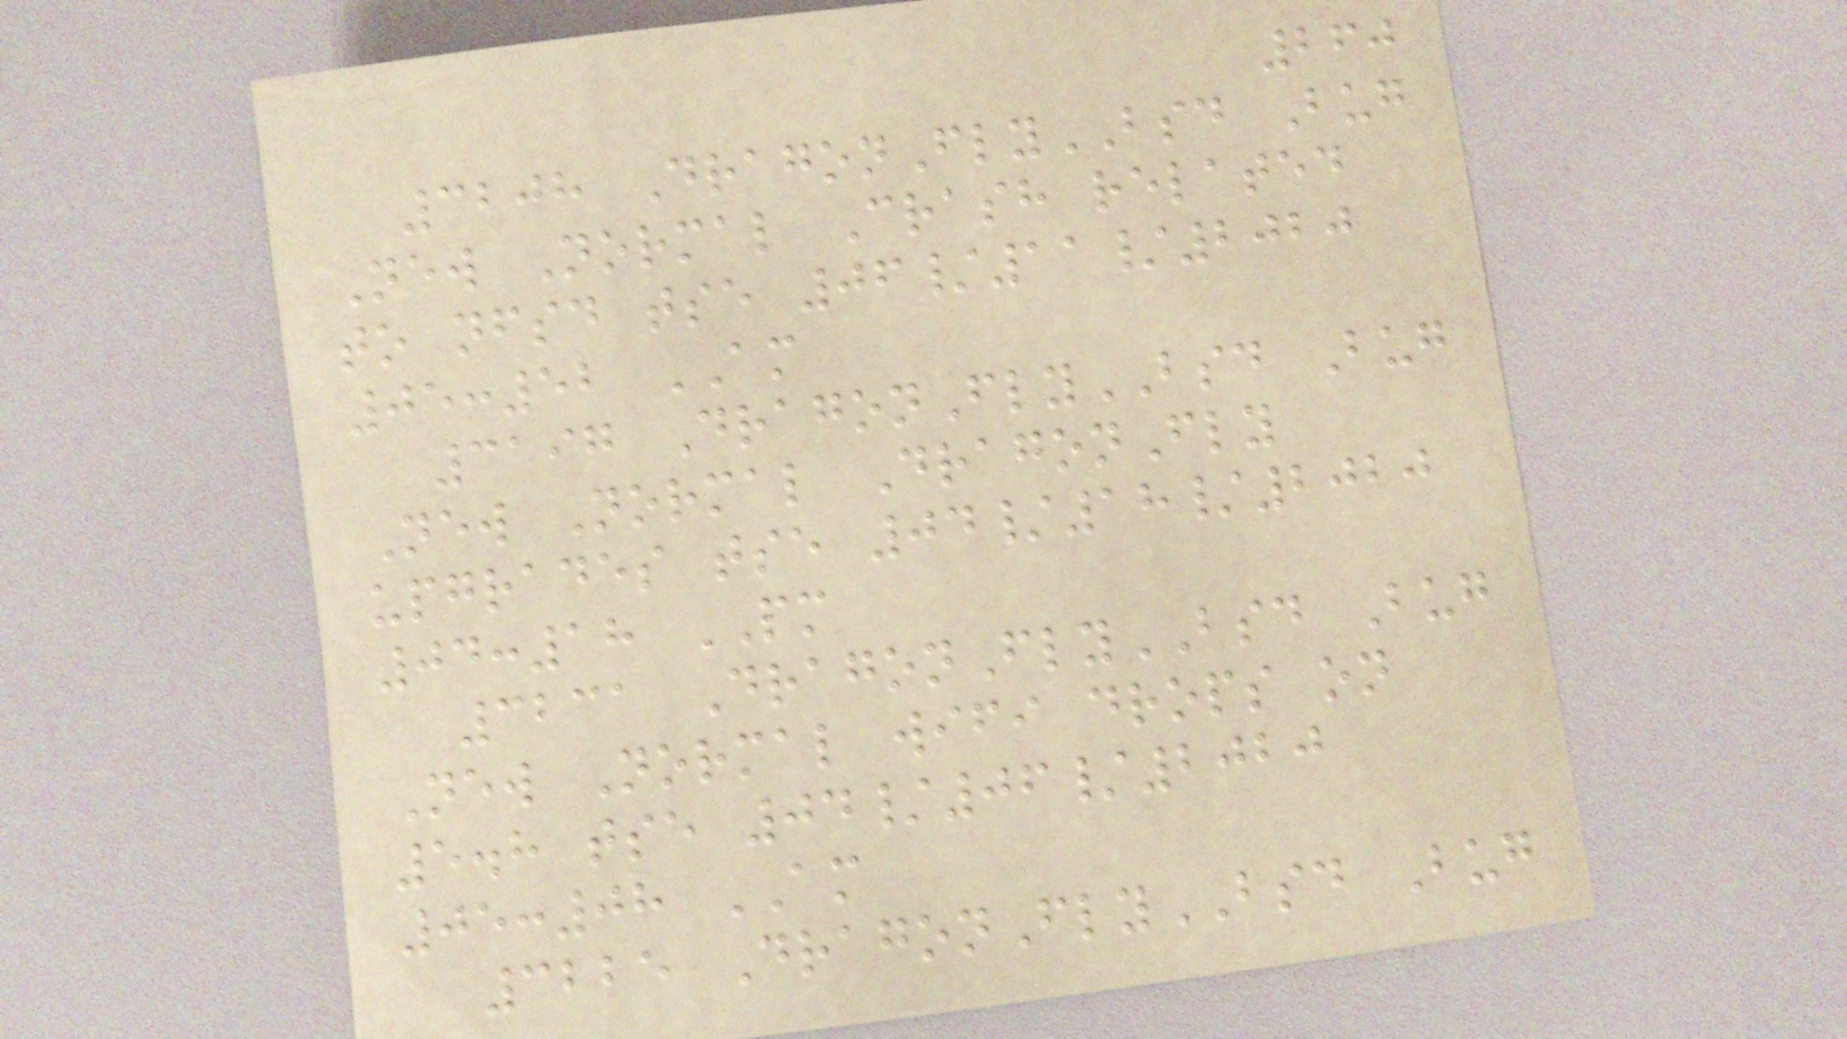260
3208 DragonFlyBSD Bug
New Normal Crash related
to nfsd tse 06/11/2020
05:52 AM
3197 DragonFlyBSD Bug
New Normal DragonFly
upgrades tse 04/18/2020
04:18 PM
3231 DragonFlyBSD Bug
New Normal wifi drops on
5.8 tse 04/06/2020
05:08 AM
3225 DragonFlyBSD Bug
